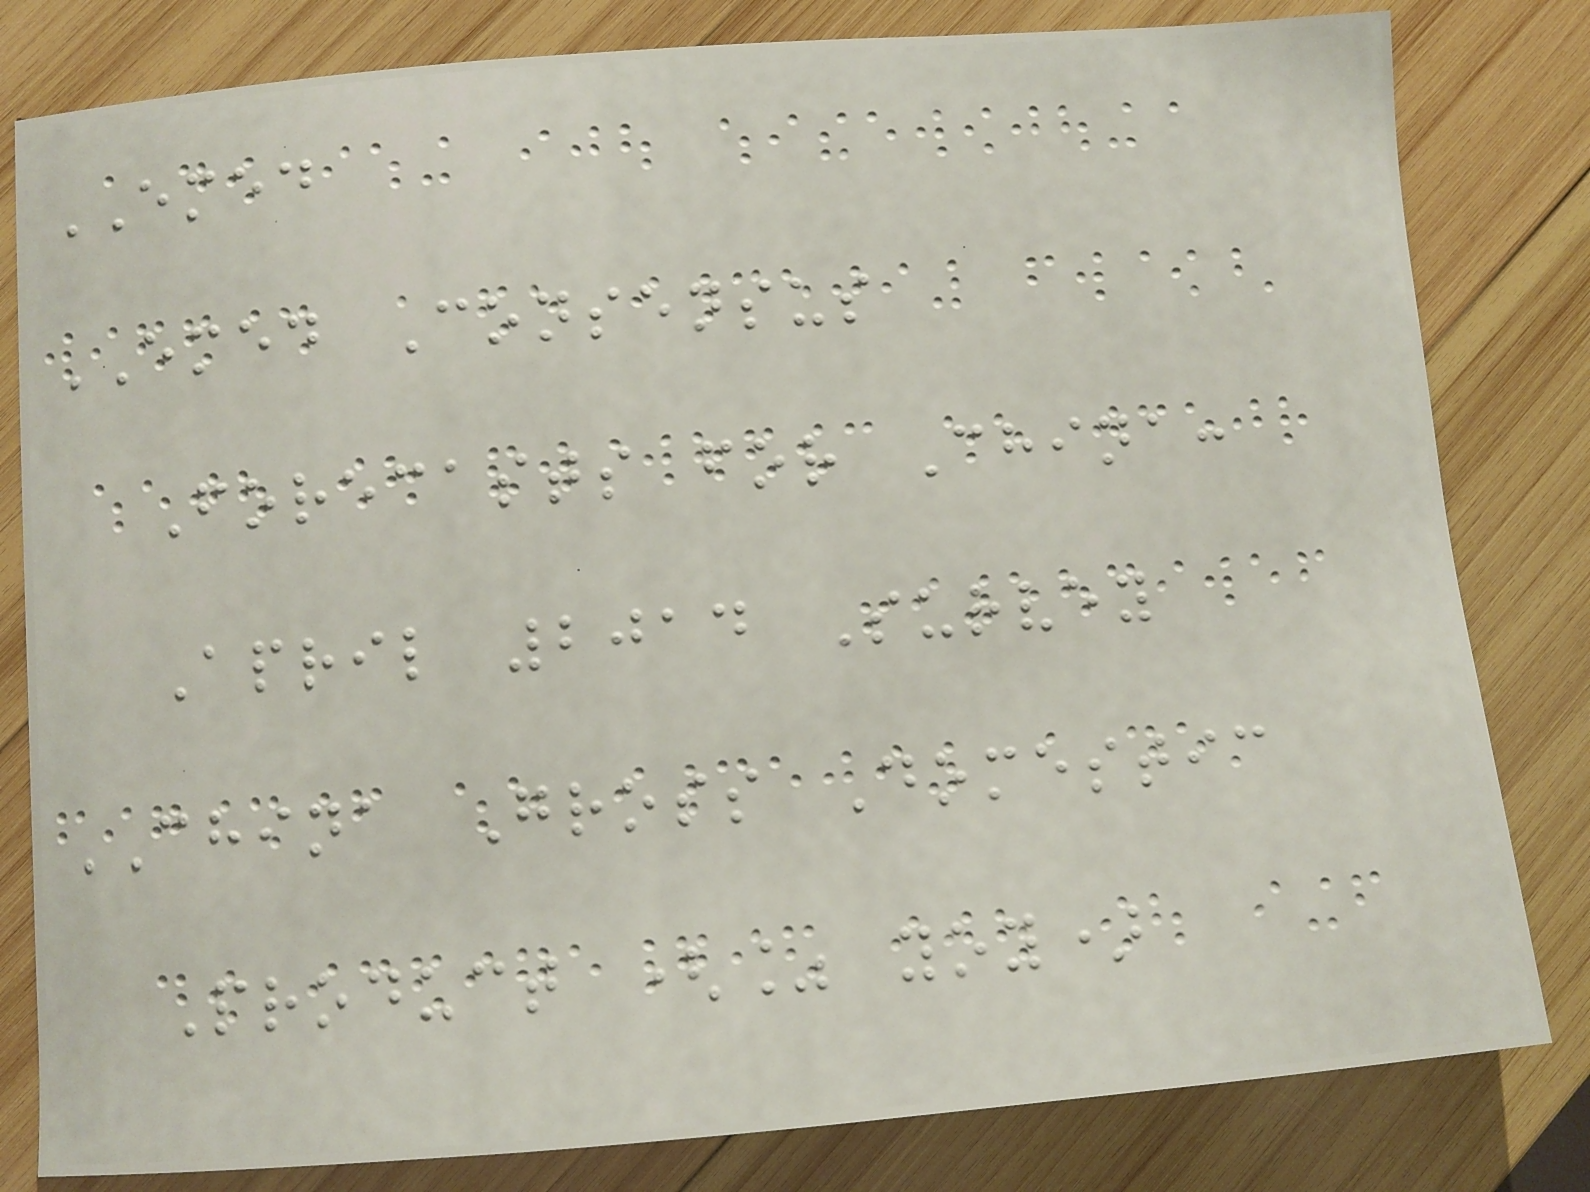EMED
EMED Consensus
Forecasts for China:
April 2014 Survey
CHINA Gross Domestic
Product (% yoy)
